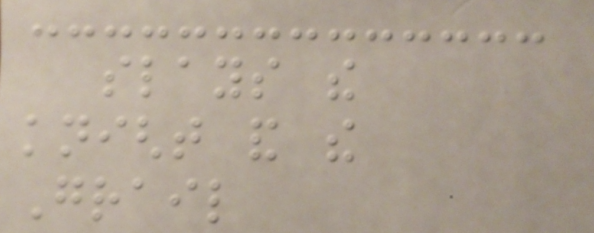slays the
knight and the
Grail
